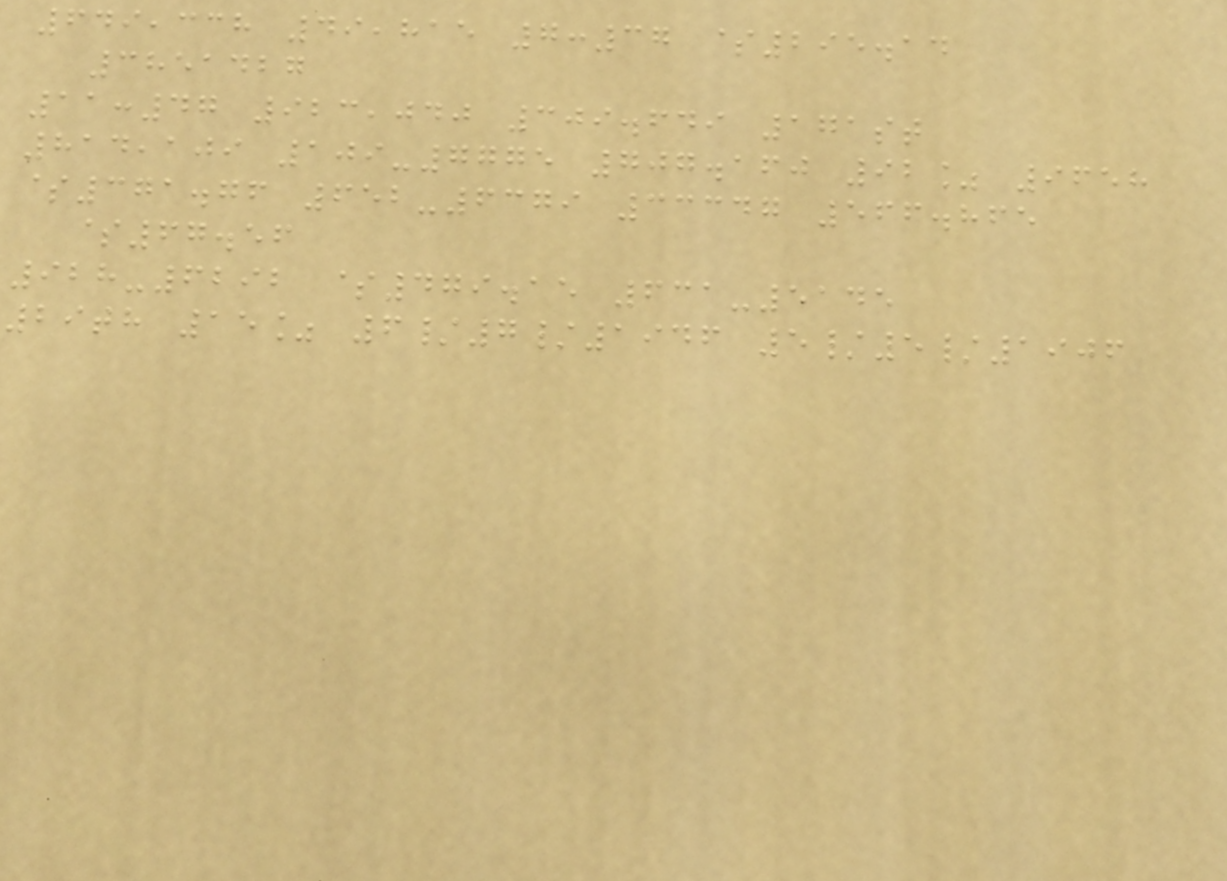649,338 49,815 7:37 $295.14
3851427
11:47 923,040 309.649 171st
814,109 109-7775 707.160 92% 9658
$371.76 652-6379 33347 566.865
$67.56
928-6292 $479.15 631-5145
29th 15% 6/7/1946 5/5/1906
